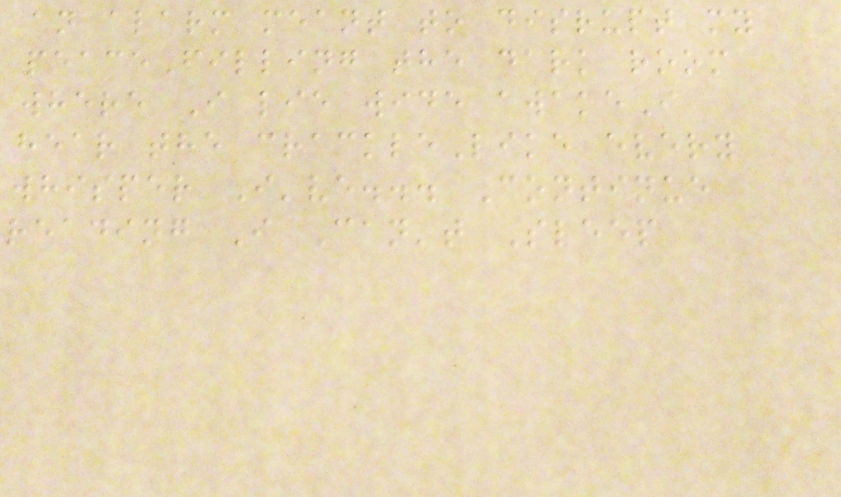an alarm meant to disrupt my
peaceFilling the dark room
where I lie wide awakeI
hear the crackleLike every
whisper I've... Continue
reading I Can't Sleep
